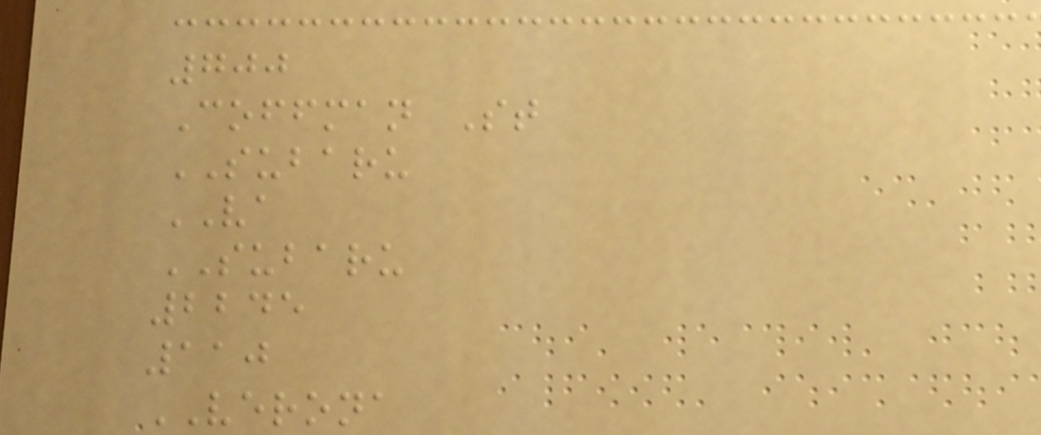700
Coffman St
SUBARU
VA
SUBARU
2245
110
VERONA
